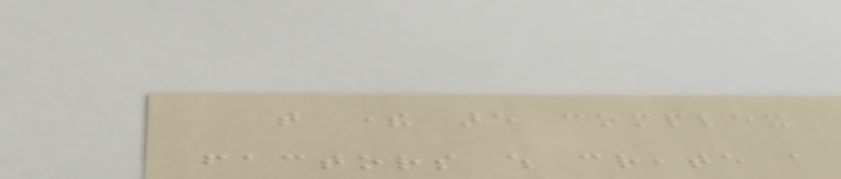that there are complex
factors which create a
